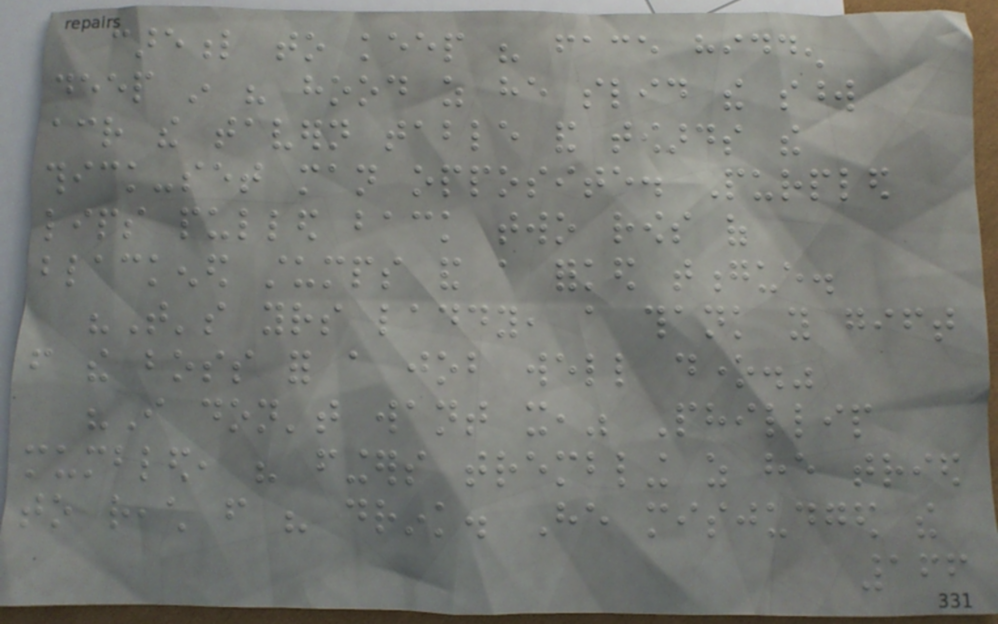careful to keep his face hidden
deep in his hood as he slid the sword
across the tavern table and towards the
thick-set man opposite. Purpled
lips pulled back two rows of
blackened stumps and a forked tongue.
"That's yours laddy, a thank you gift
from the boss for a job well done."
"I don't want it," Phillip
mumbled, his fingers trembling as he tried
to reach from his drink. He misjudged the
166
